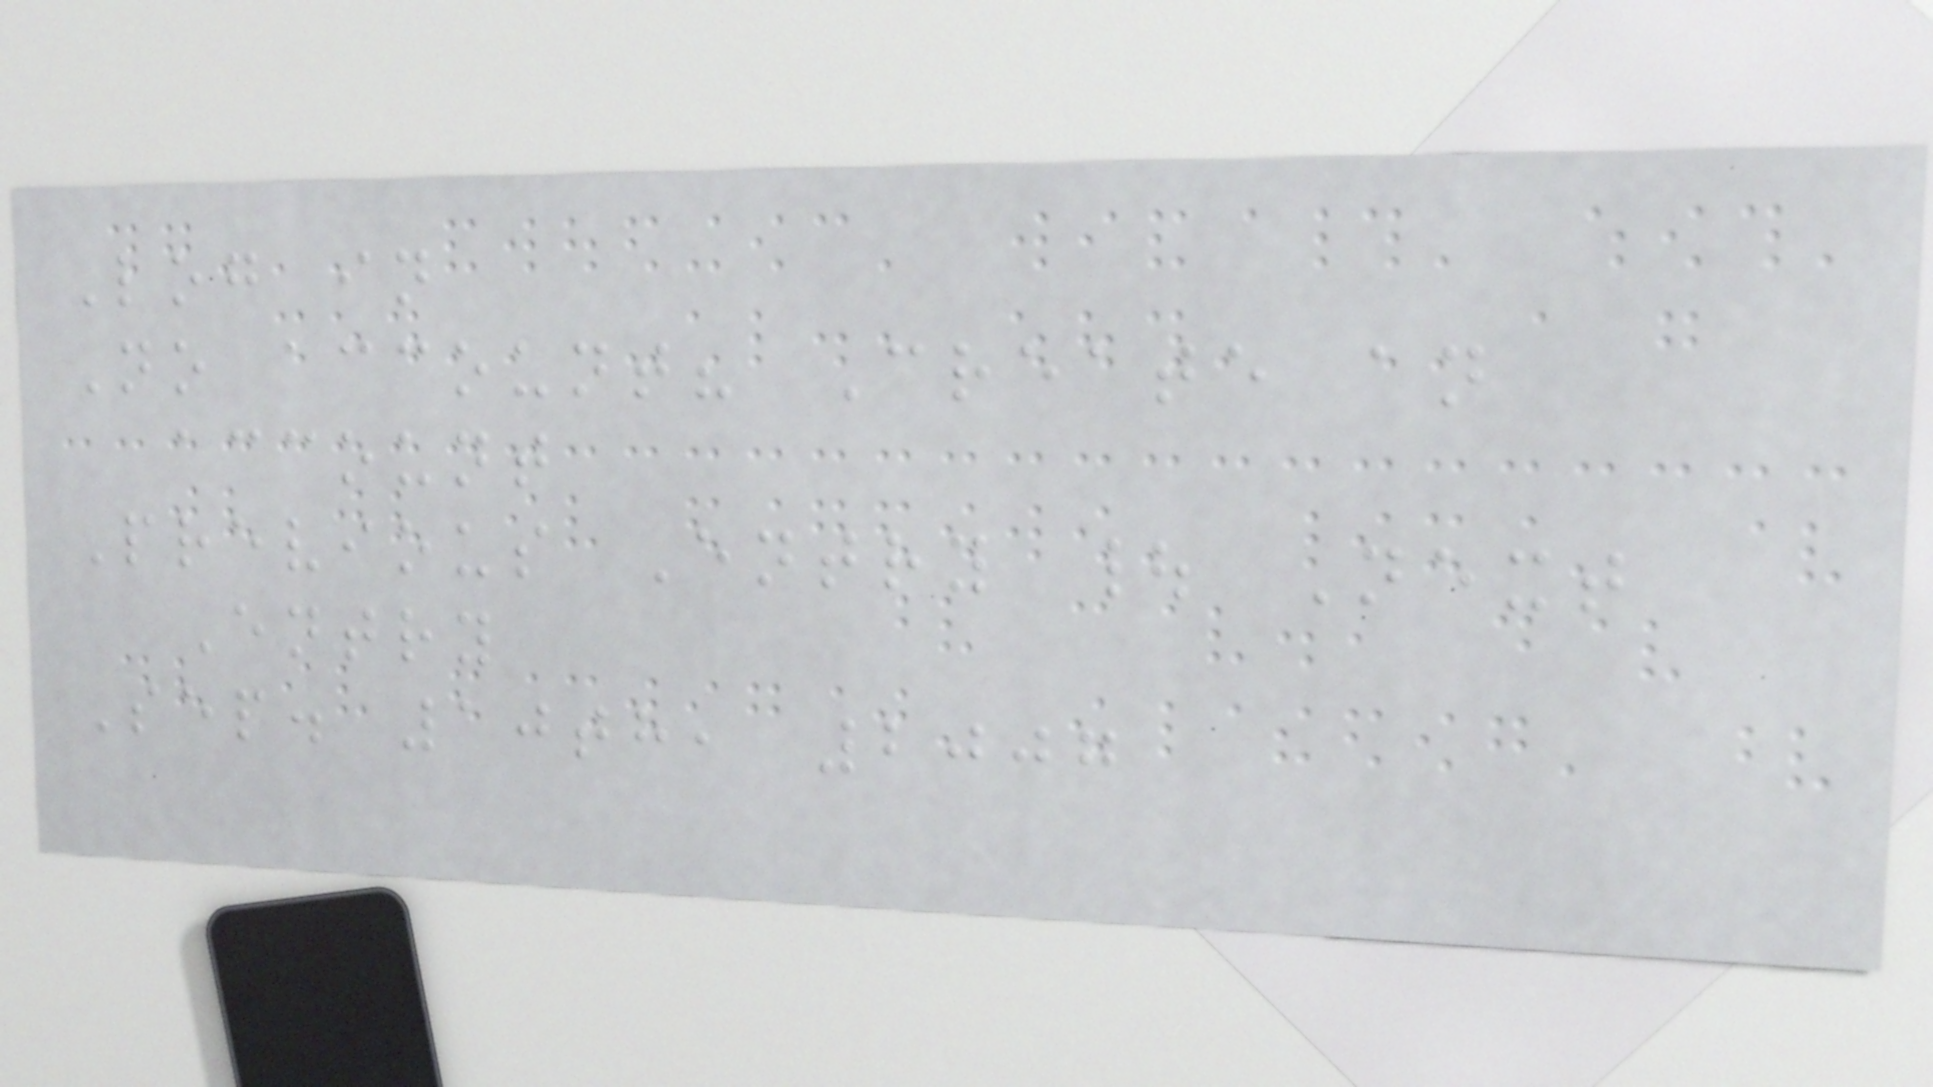Log in
No account? Create an
account
Previous Entry | Next
Entry
Sep. 10th, 2007
